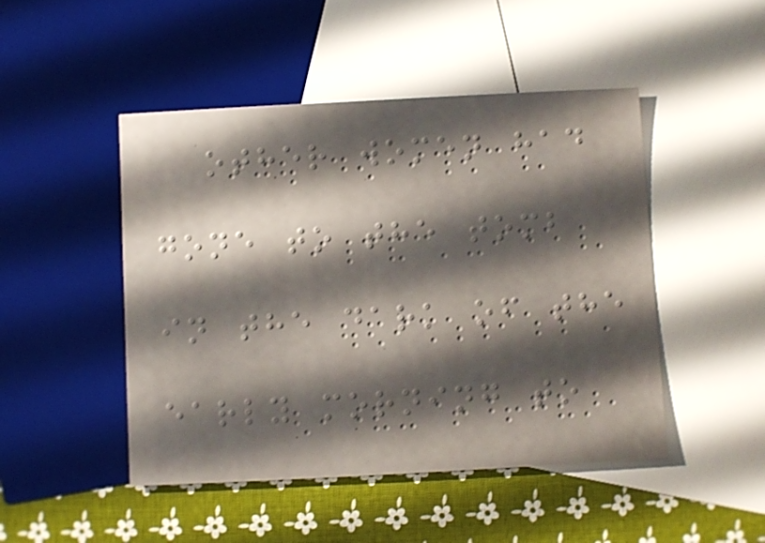other women had
gone to the tomb
in the dark of the
early morning to
